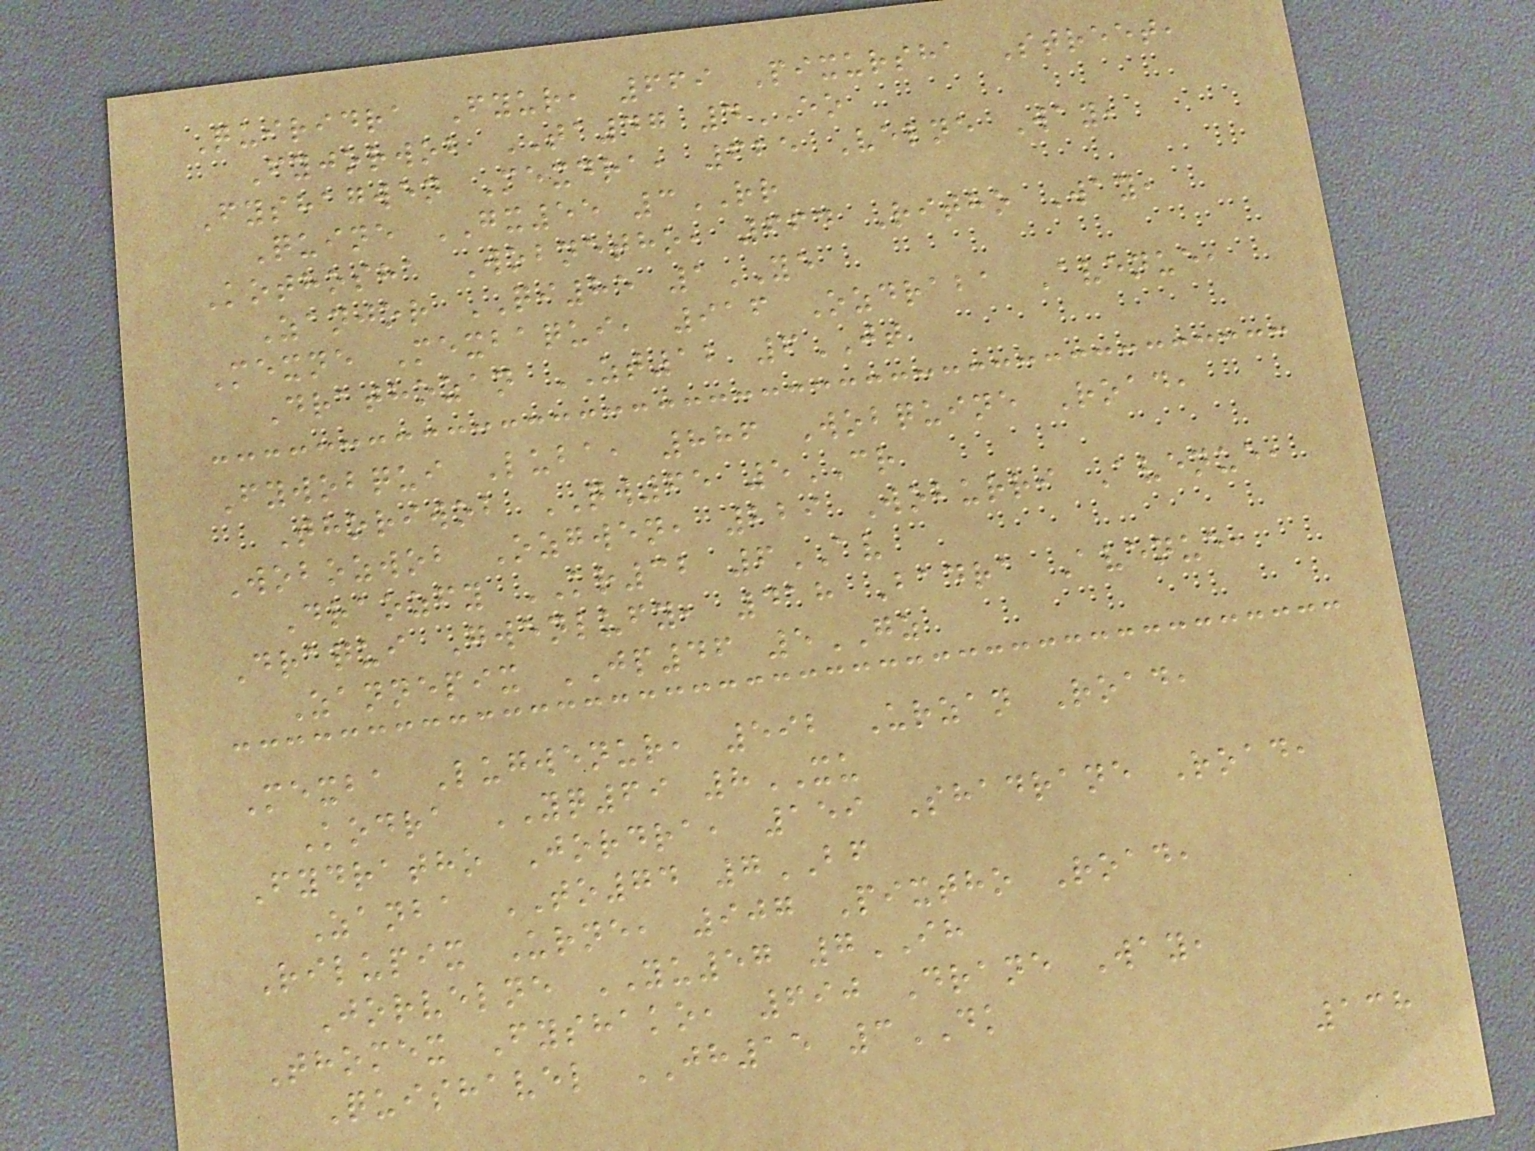Quiridra Fyur, 669 Pixursha Street,
Fyjorwob TA47 4EO
Fyshagwen Mexdra, 625 Velne Way,
Quine GX55 3RR
Kothosha Wobnetho, 664 Ritho Way,
Zanjor QI85 1YE
Mexne Mexbaqui, 916 Ozdraba Avenue,
Drathozan ZT12 6JT
Fywobqui Luba, 886 Wobquine Road,
Thoriwob QW65 5CR
Wobozwob Ozgwen, 229 Woburri Avenue,
Draozfy KR32 6AV
Draqui Gwenlufy, 418 Badra Avenue,
Zannepix JP46 5GZ
Mexba Lugwenur, 592 Urzan Road,
Kodra YQ69 8XU
Fydratho Jordra, 159 Shadrane Road,
Zanba TO74 7BF
Rilupix Urne, 907 Pixtho Road,
Jorvelne YU57 7IH
Thomex Fyshako, 690 Drane Way,
Quishavel JH15 3DK
138
